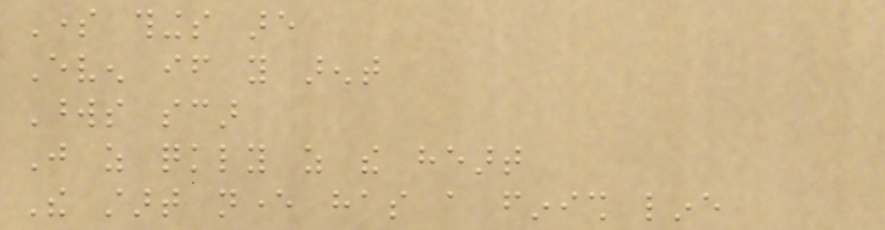Some things are
Even if you arent
Words scar
Just as quickly as the heart
The start never has a finish line
